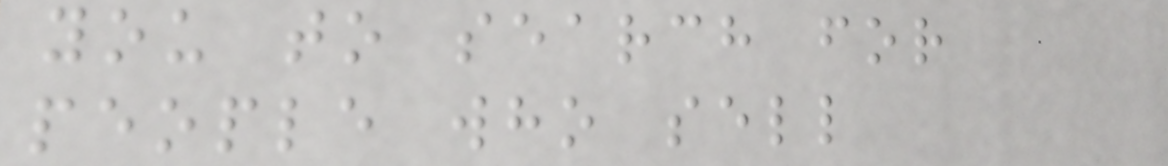you to search for
people who sell
